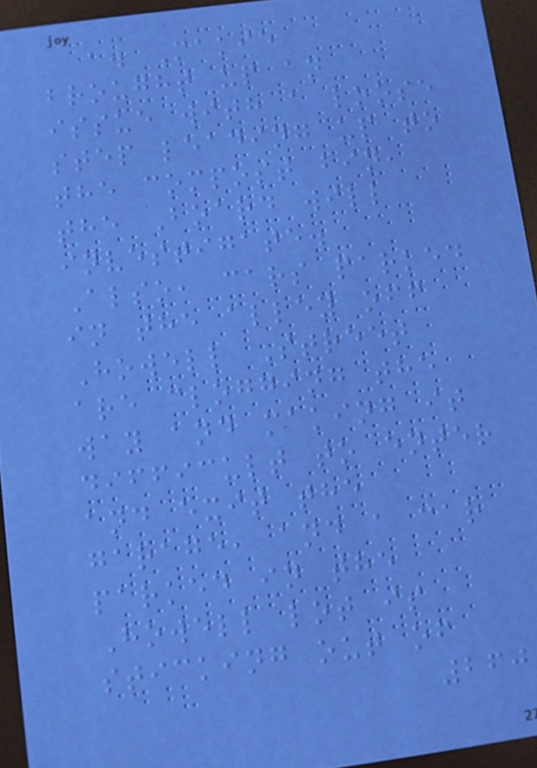a. Makie
brought up an
issue with a loose
step leading up to
the compost bin,
the Board will
investigate.
Also, cars parked
in the alley off
Howell Street
are clogging the
way and making it
difficult to enter
and exit the
garage, and a car
parked in the
Howell lot is
sticking out of
260
